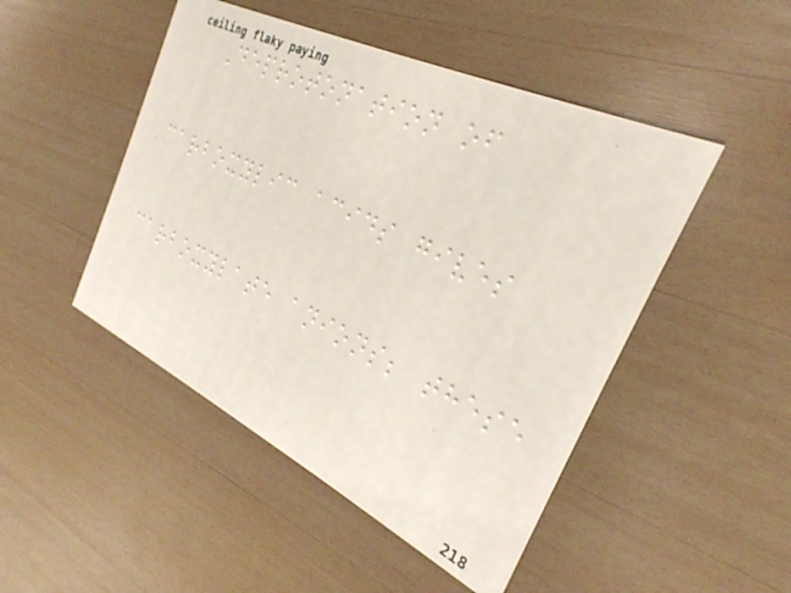Deprotonation of
carboxylic acids gives
carboxylate anions; these
